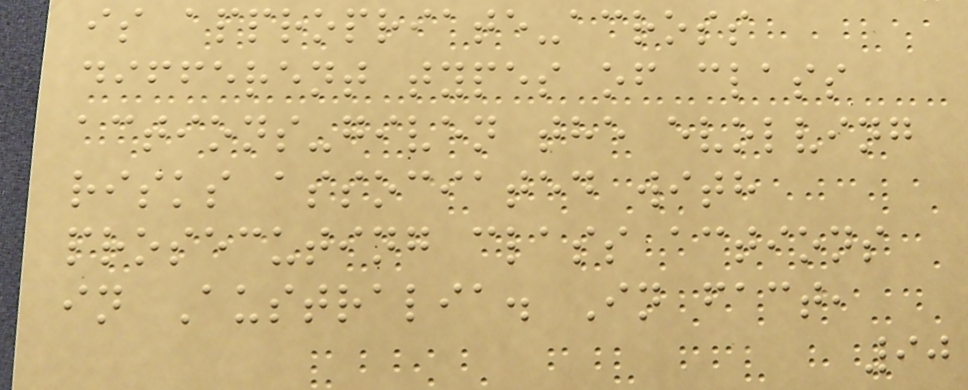is appropriate-across
different types of class
actions-given the evolving
risks associated with
prosecuting class actions
in Australia. In fact,
90
